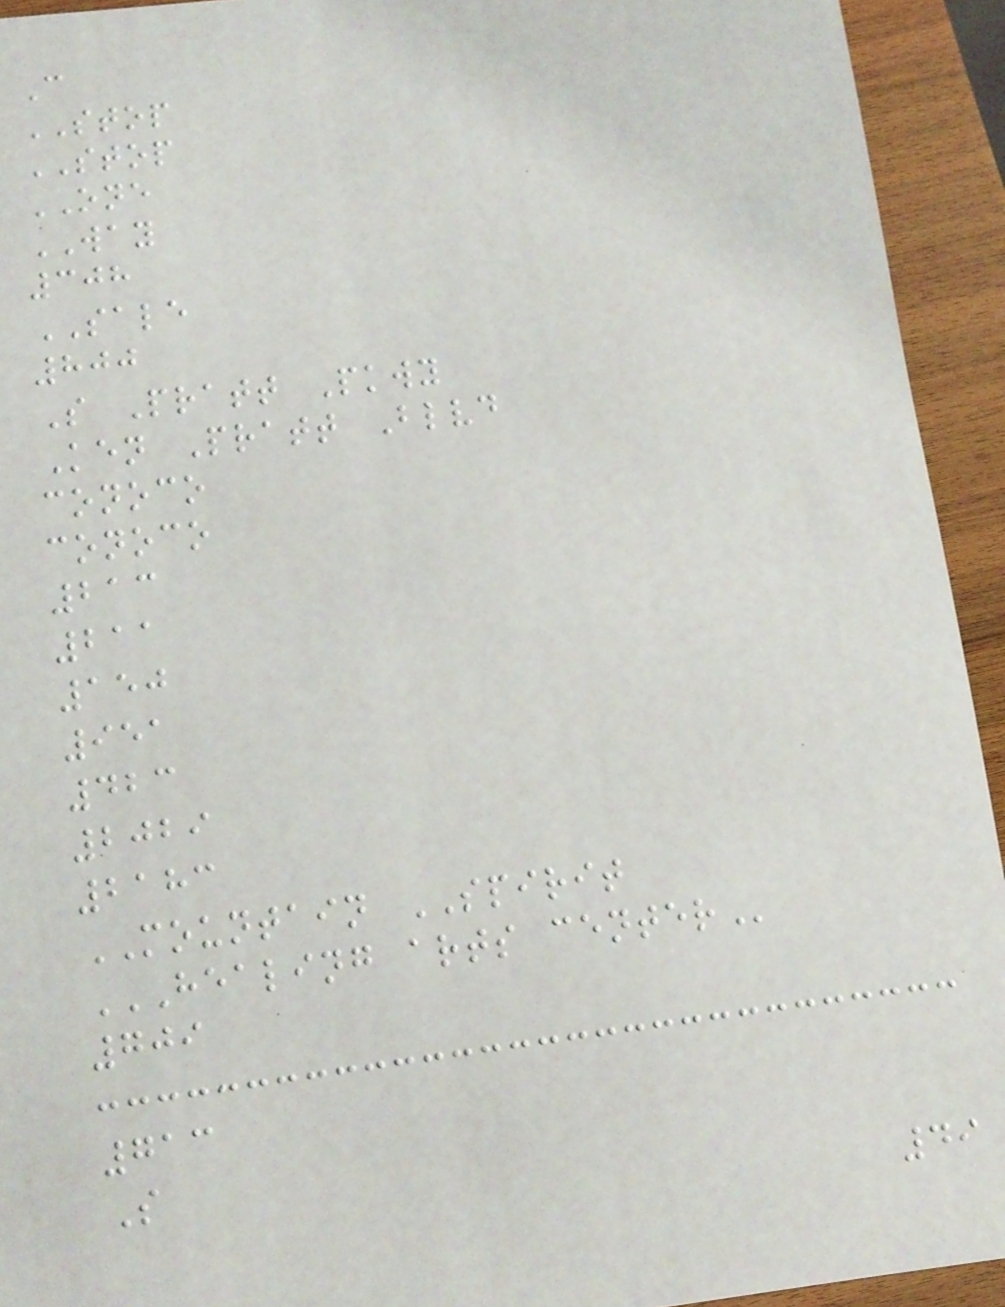C
STOP
STOP
ONE
WAY
308
SALE
800
S Pratt Pkwy
Ken Pratt Blvd
conoco
conoco
213
211
150
951
423
2029
2183
MOUNTAIN SPIRIT
HEALING ARTS CENTER
709
713
S
49
